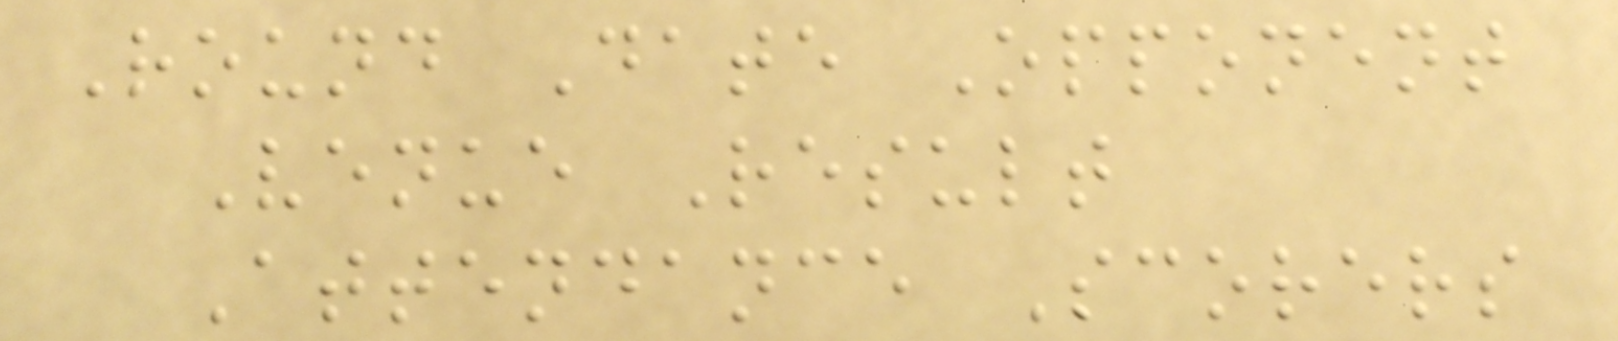Round Date Opponent
Venue Result
Attendance Scorers
